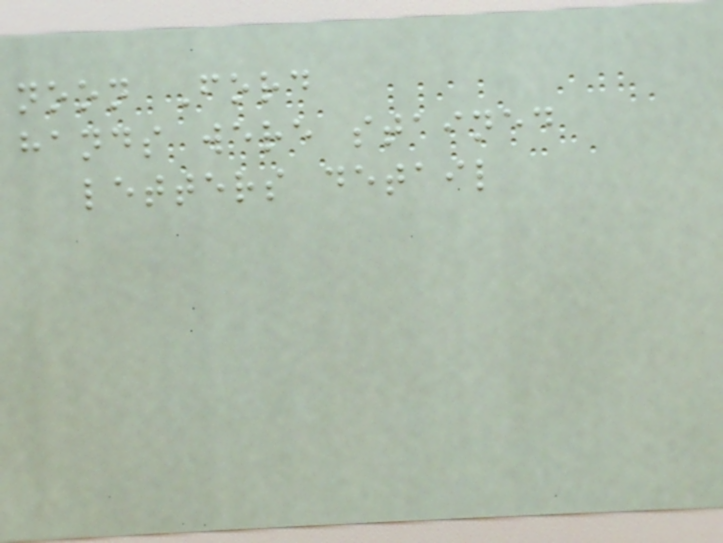noon Ford
hands were stained
letters detail
